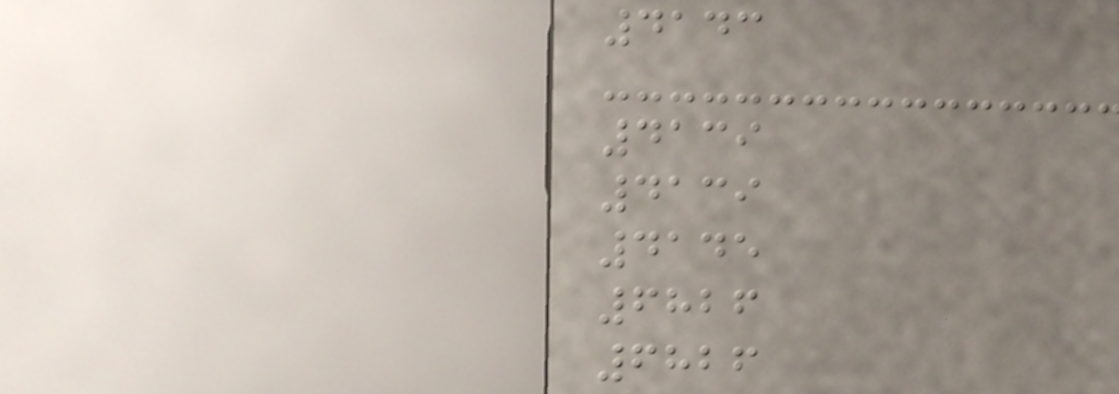4143
4139
4139
4145
6826
6826
